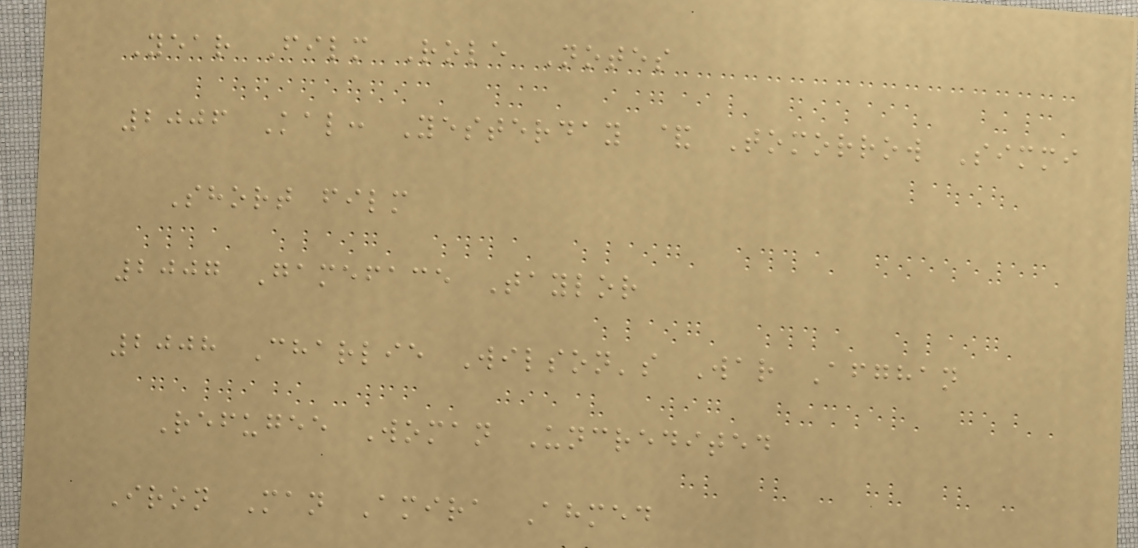Year Film Role Notes
2006 Kal: Yesterday & Tomorrow Simmi
Short film
2007 Gameface Taylor
2008 Charlie Wilson's War Afghan
Refugee Woman Uncredited
Iron Man Amira Ahmed
